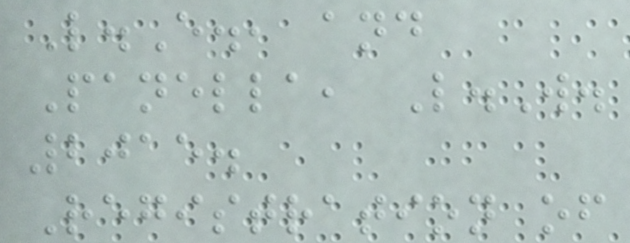L.E., and
Panella, L.W.
2015.
Registration of
